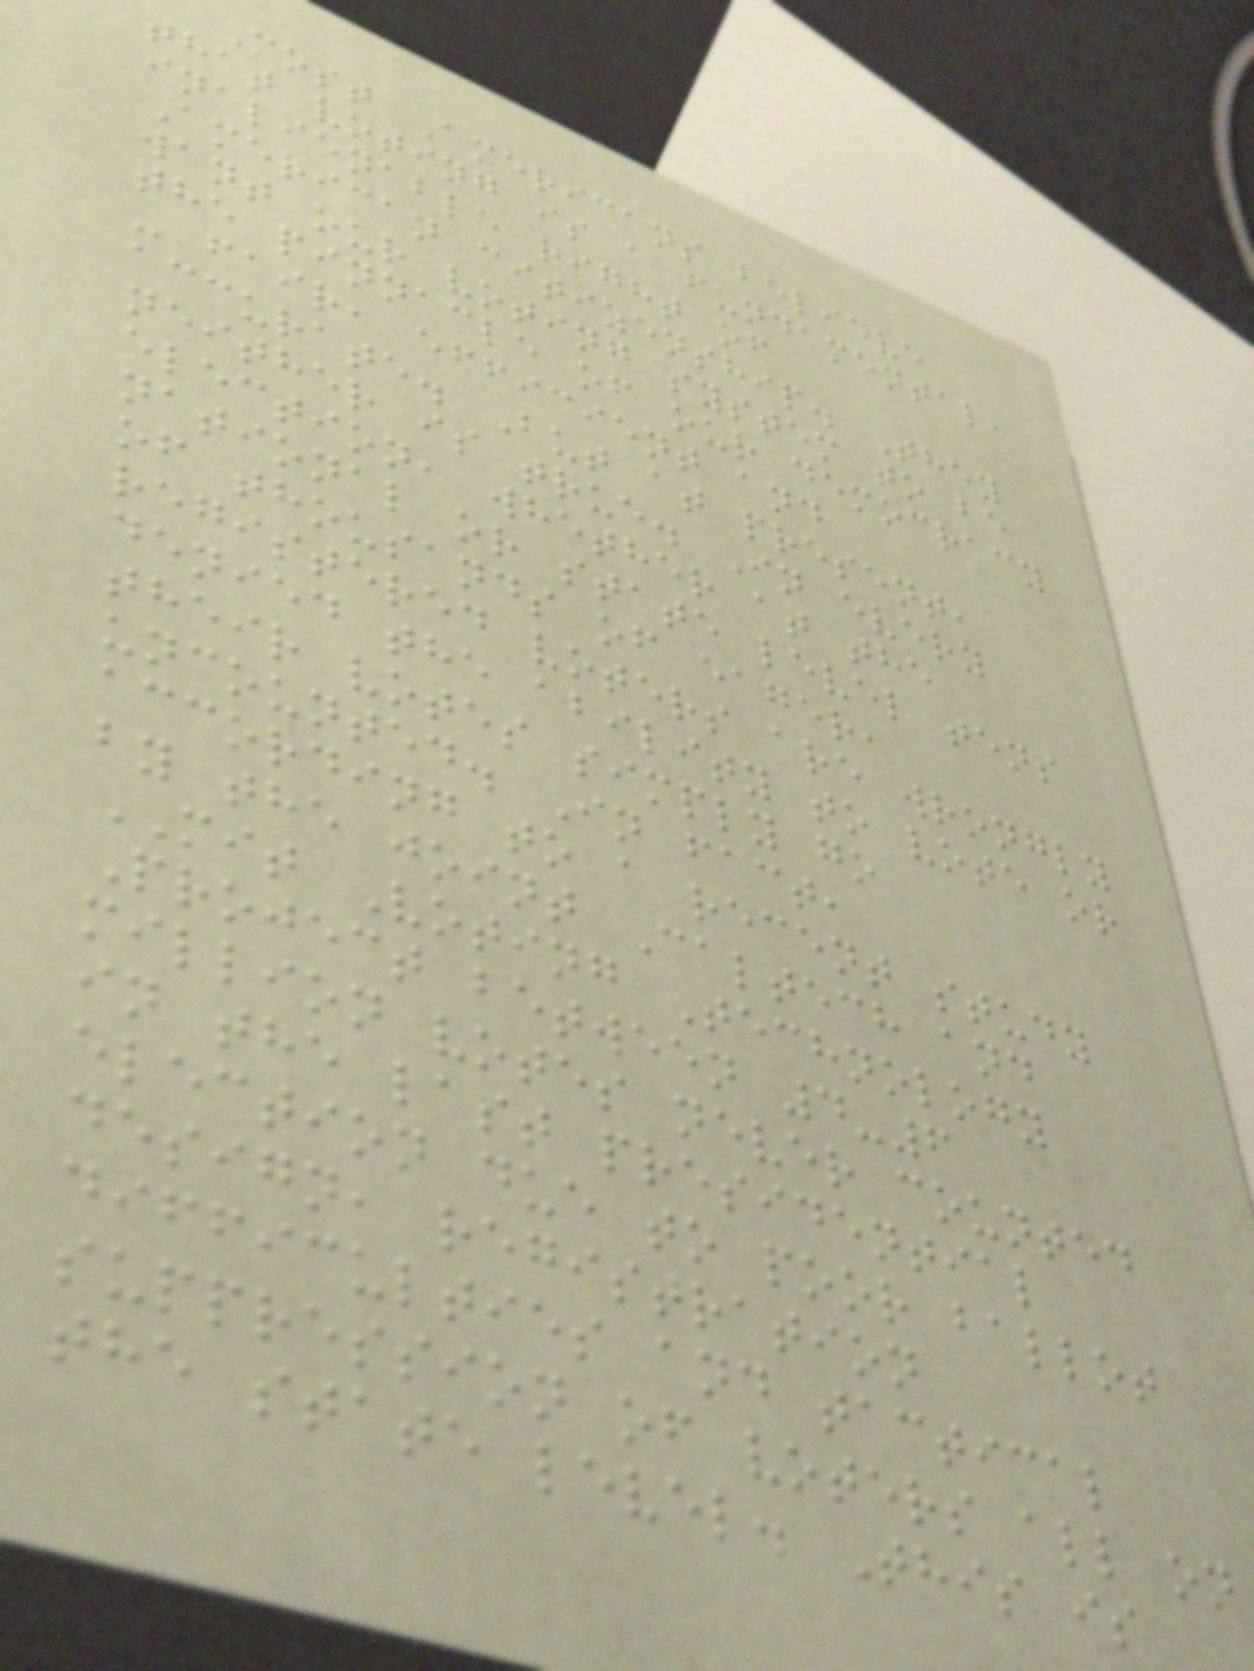Most Americans believe
that voting is a fundamental,
inalienable right of
American citizenship. They
want our voting system to be
the pinnacle of our democracy
- fair, efficient and
accurate. But at present,
neither is true. In every
election, whether at the
national or state level tens
of thousands of eager,
registered voters are wrongly
denied the ability to vote or
their votes simply go
uncounted. In fact,
according to a recent study
by the joint Caltech and
MIT Voting Technology
Project between 4-6
million votes never counted
in the last presidential
election due to poor ballot
design, registration
difficulties and tactical
suppression of voters all on
the state level. This is
